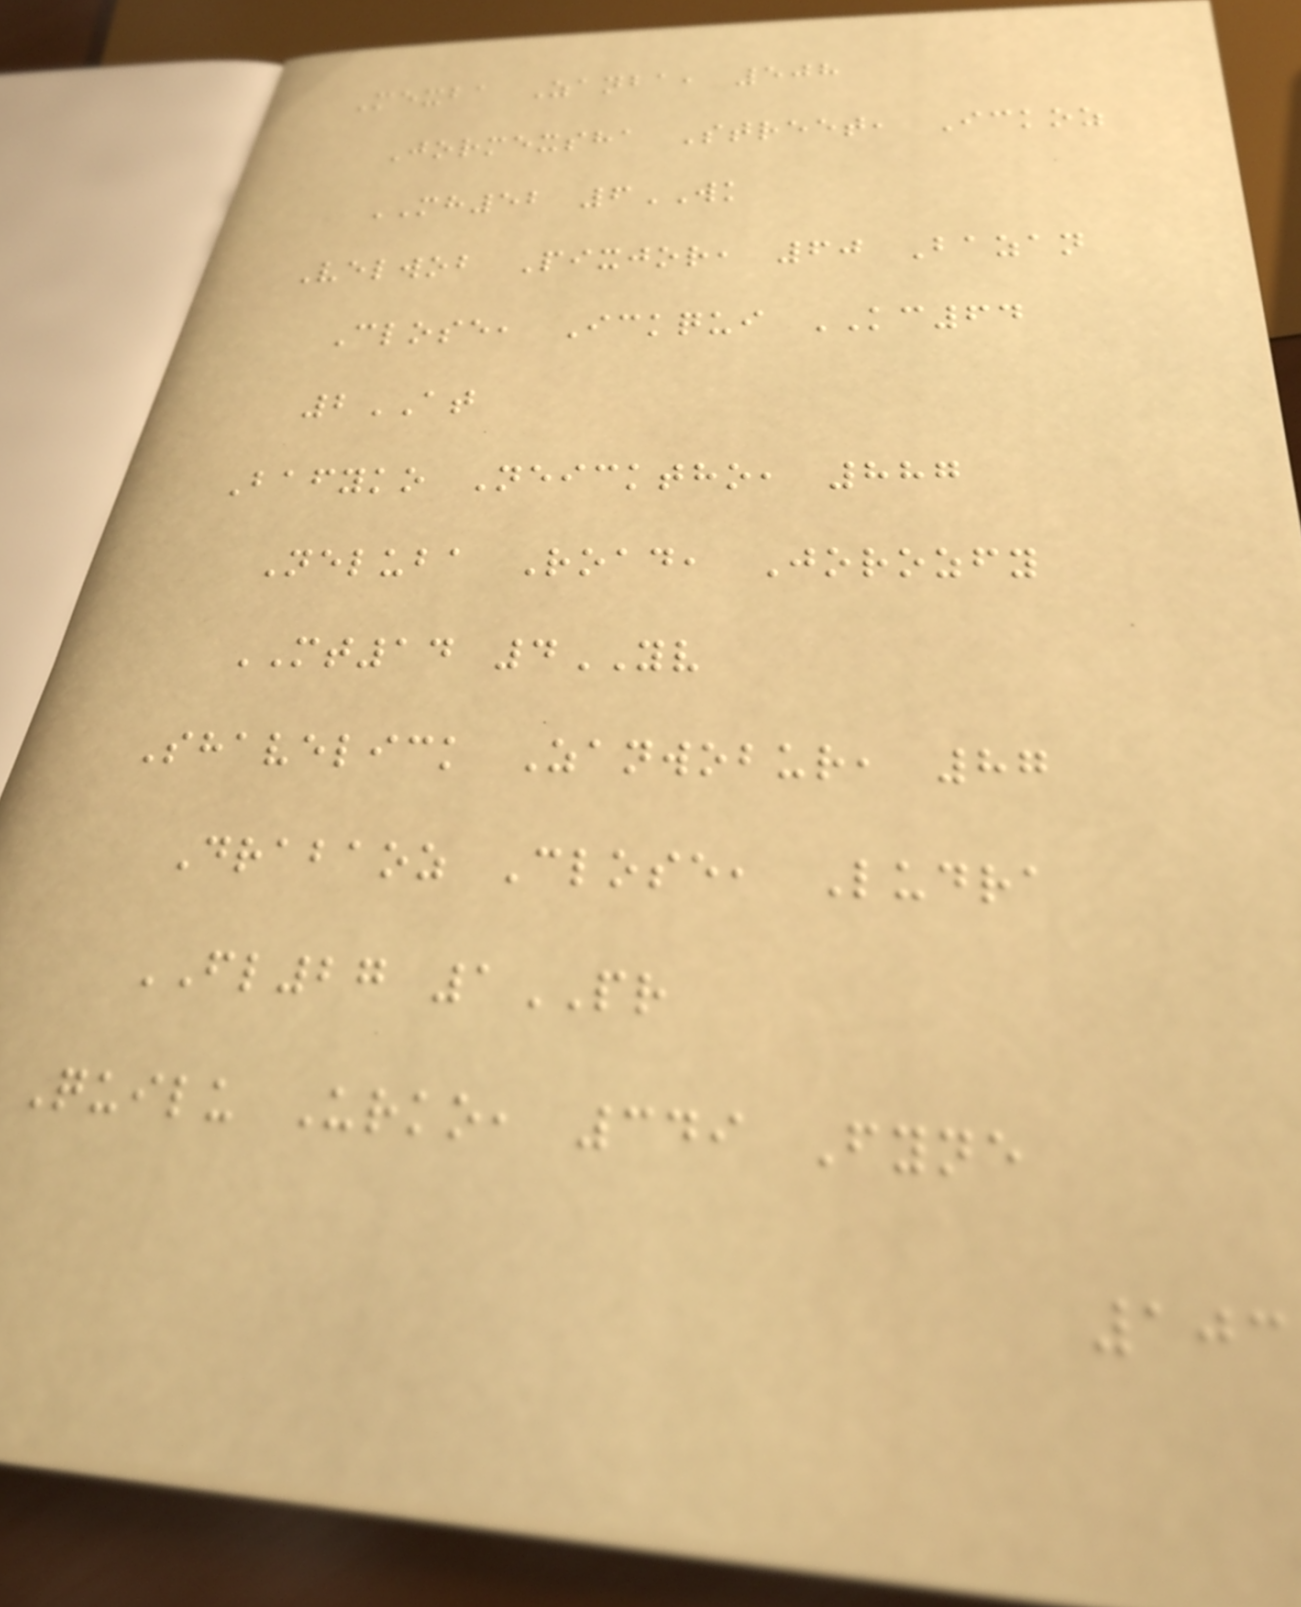Mexba Zanba, 508
Jormexsha Street, Ickoz
MH52 6WK
Velwob Pixjor, 60 Bazan
Close, Ickqui KC64
2AT
Bafyko Neicktho, 887
Neluba Road, Jorozfy
MT14 4YV
Shavelick Zanwobur, 87
Drabaoz Close, Ludra
FL27 1PR
Quilu Urko, 349 Fyne
103
